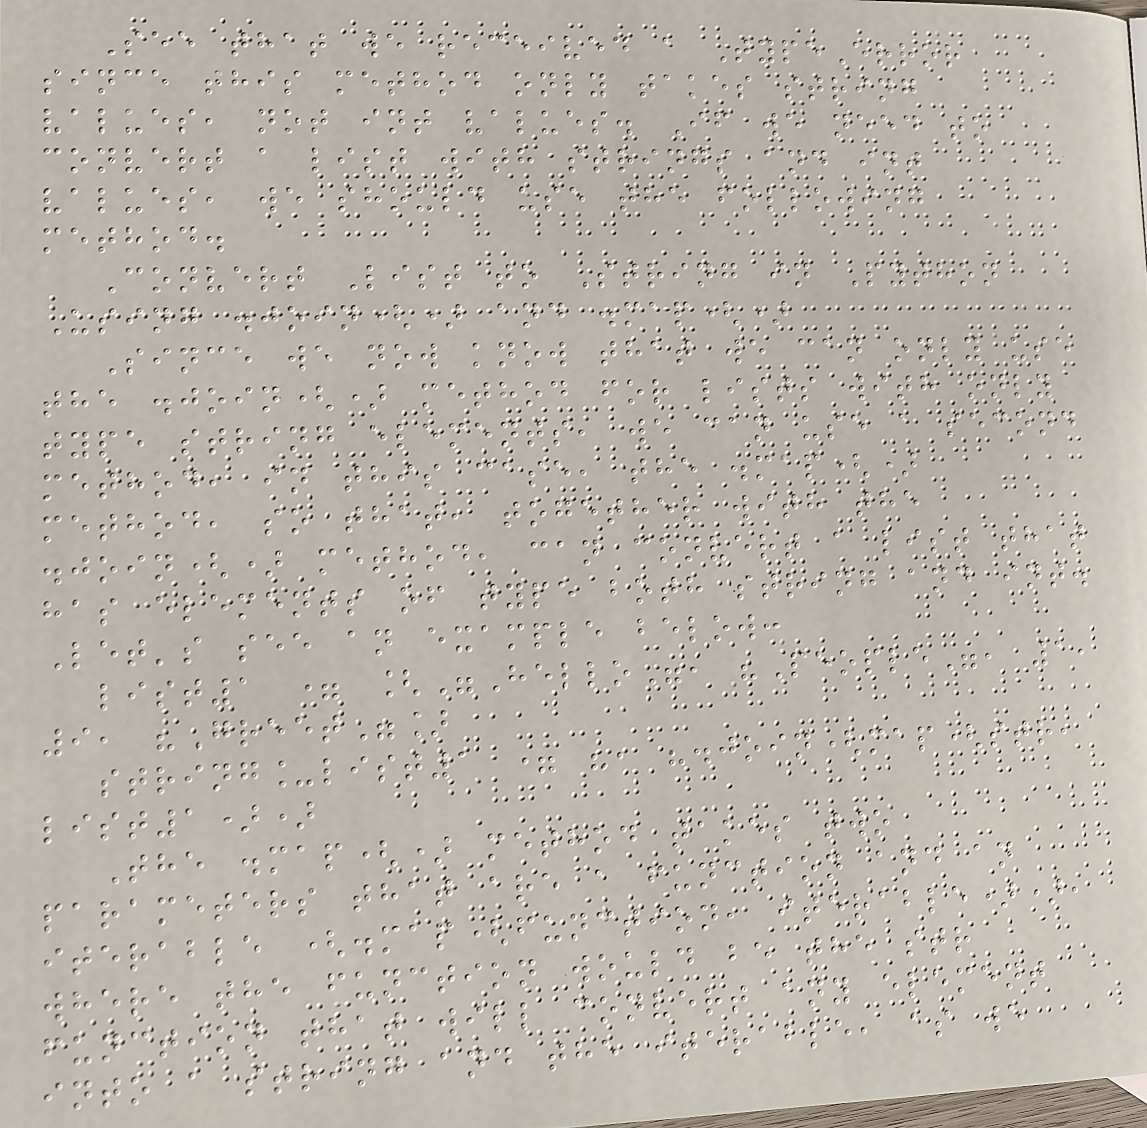See that we received a TypeError
since this method only takes string
values, not int values. If we need to
convert a list with strings and int
values, we should use the following
method.
Convert List to String in Python
Using .join() and .map()
Since we now know that we can only use
the .join() method for lists with only
type string elements, we can use a second
method, in this case, the .map()
method, so that, together with the
.join() method, can convert a list that
has elements of type both string and int.
Let's see an example below:
list1 = ["Hello", "People", 1,
9, "Greet"]
string_list1 = ", ".join(map(str,
list1))
The .map() method takes two
parameters that are a function and an
iterable (.map(function, iterable)),
where the function would be the str
function that will convert any element
into a string and the iterable, as we
